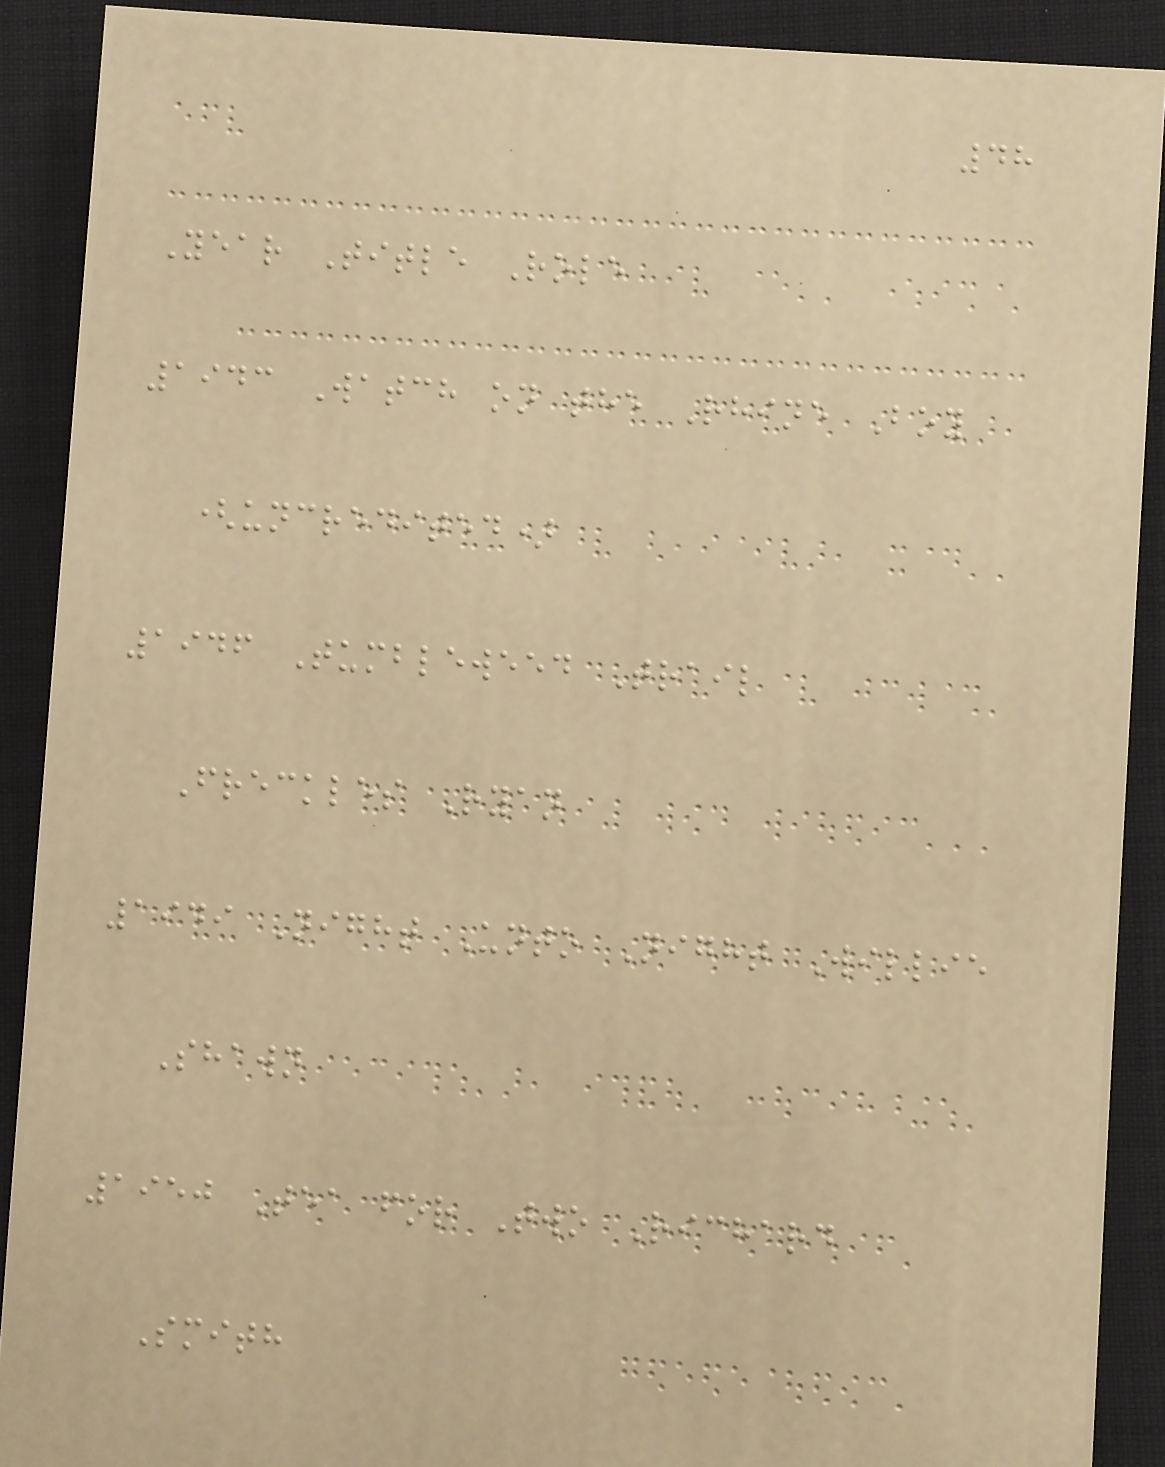48
Year Title Role
1943 Watch on the Rhine Boy
(uncredited)
1946 Tumbleweed Trail
Freckles Ryan
1949 Night Unto Night Willie
Shawn
1950 Tea for Two Richard
Smith
